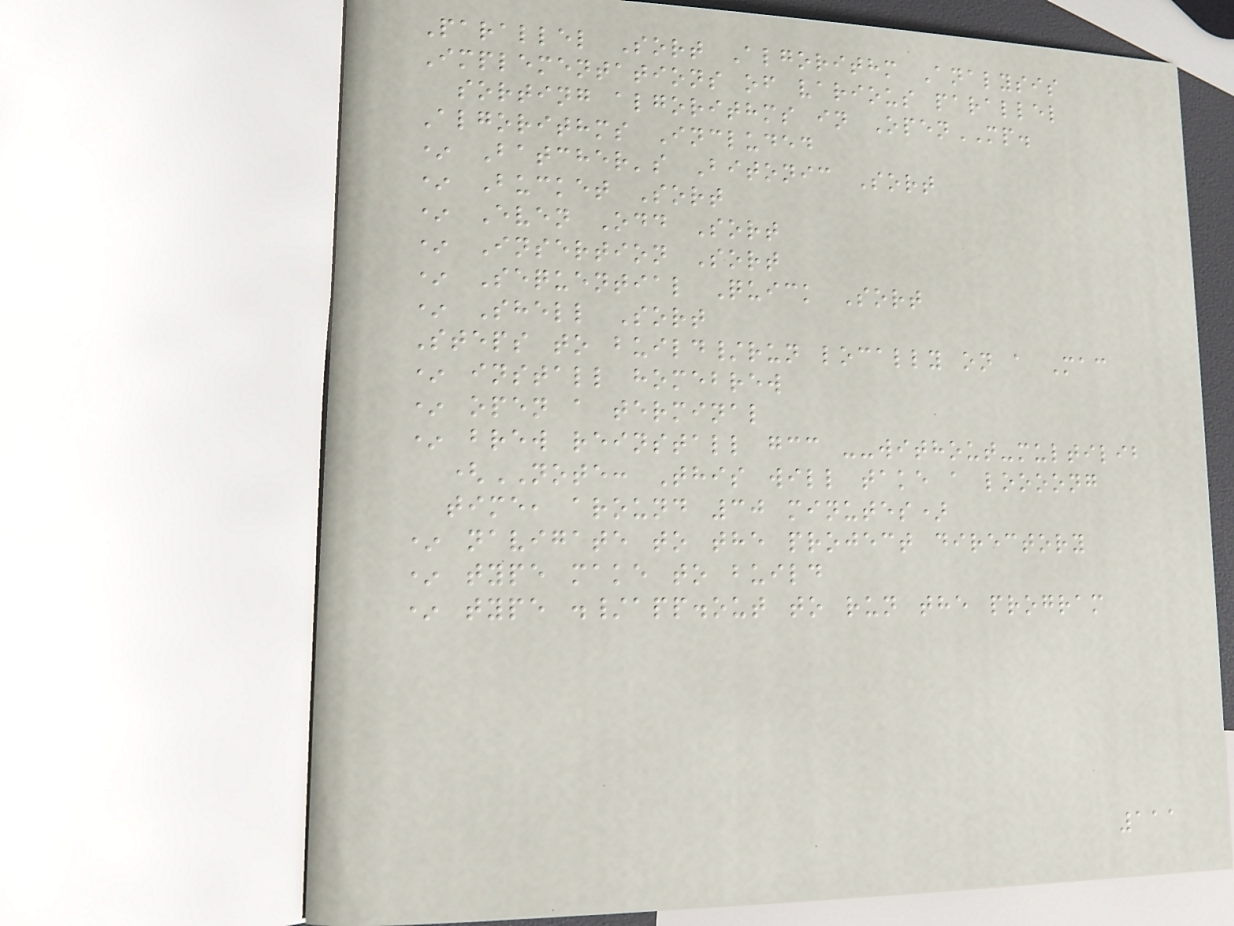Parallel Sort Algorithm Analysis
Implementations of various parallel
sorting algorithms in OpenMP.
Algorithms Included
* Batcher's Bitonic Sort
* Bucket Sort
* Even Odd Sort
* Insertion Sort
* Sequential Quick Sort
* Shell Sort
Steps to build/run locally on a Mac
* install homebrew
* open a terminal
* brew reinstall gcc --without-multilib
(NOTE: This will take a loooong
time, around 30 minutes)
* navigate to the project directory
* type make to build
* type ./app.out to run the program
111
